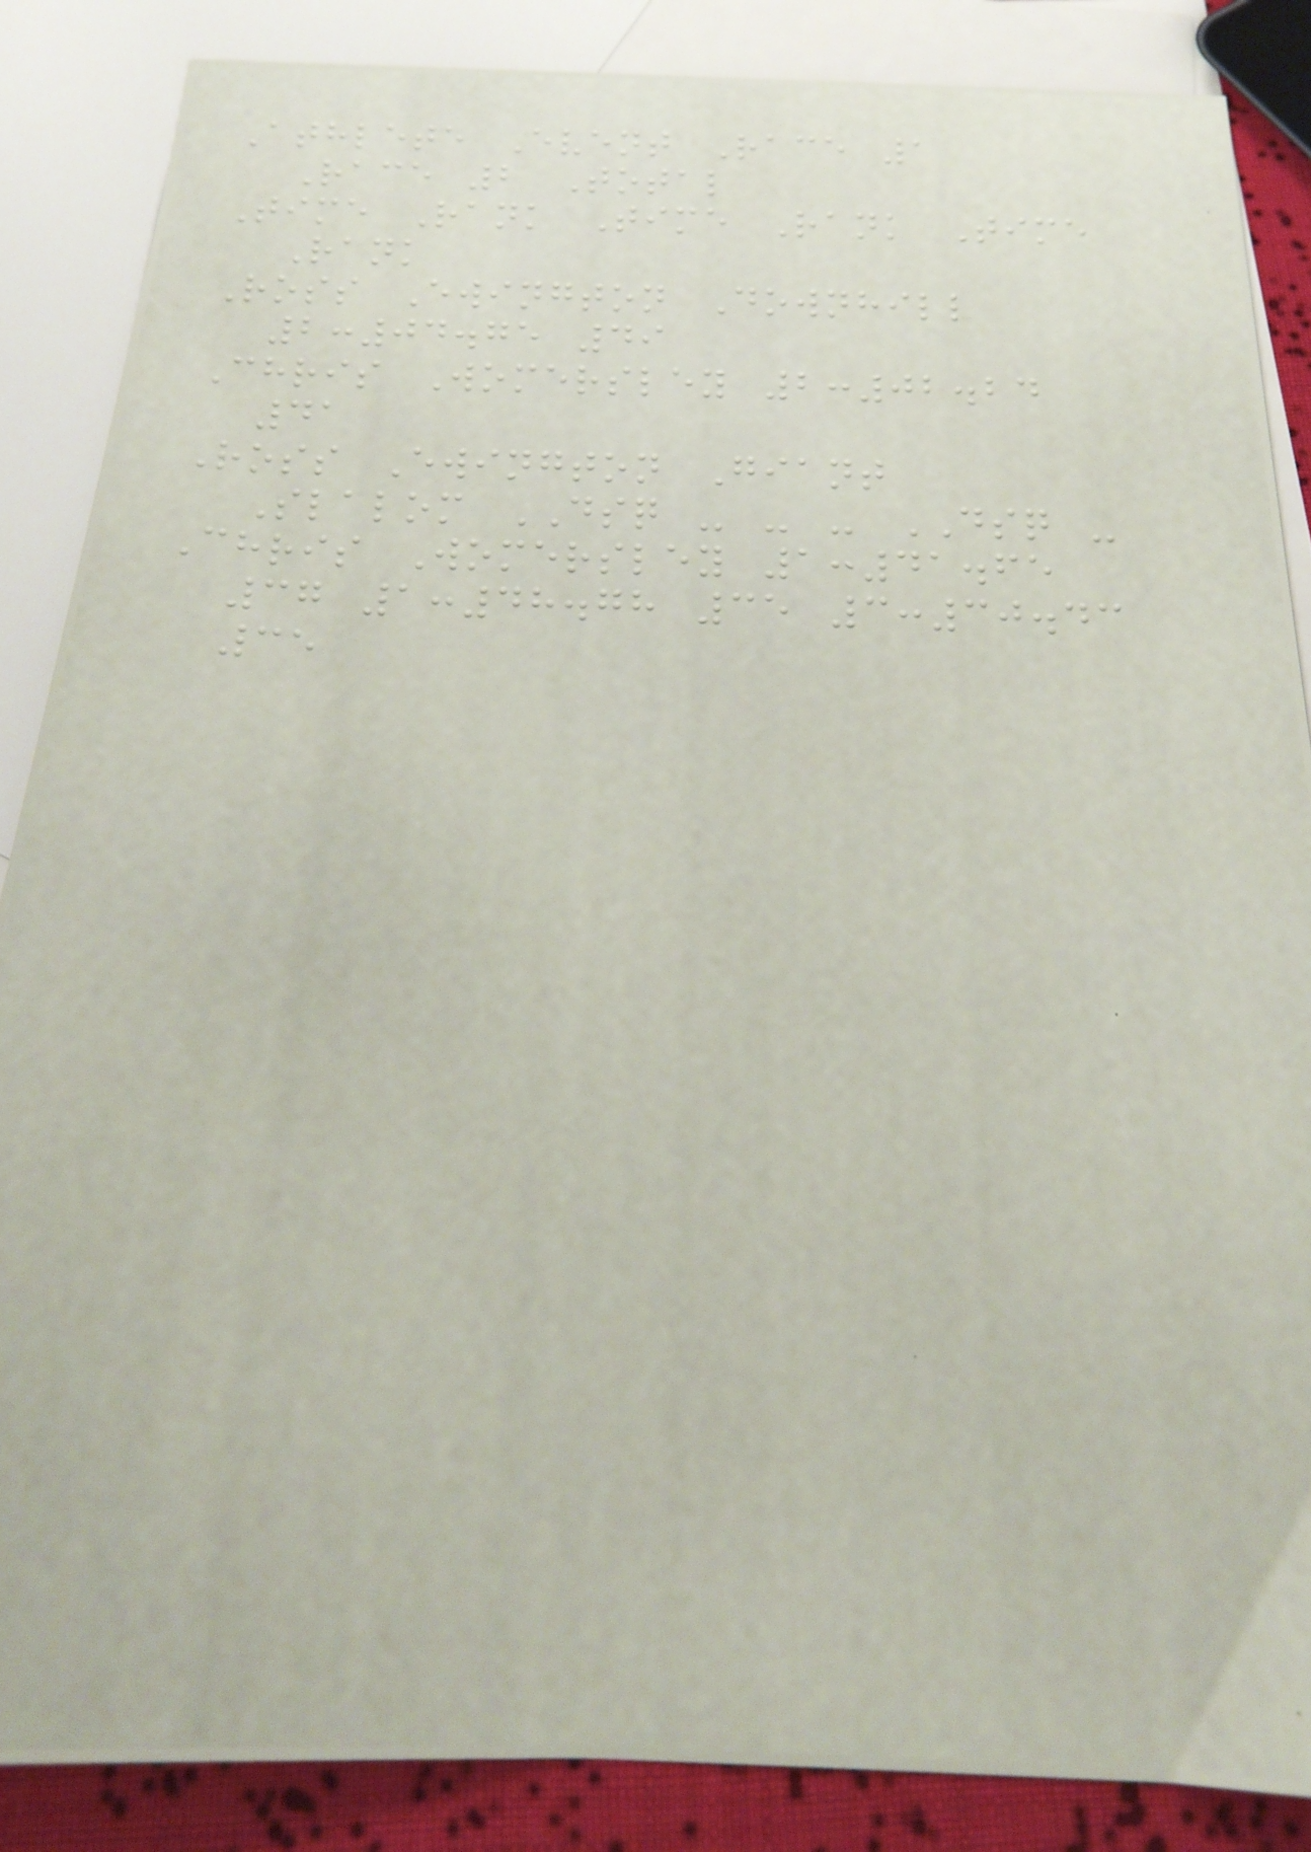Athlete Event Race 1
Race 2 Total
Time Rank Time Rank Time
Rank
Ross Ewington Downhill
2:04.75 49
Chris Womersley 2:02.24
41
Ross Ewington Giant
Slalom DSQ - - - DSQ -
Chris Womersley 1:41.65
37 1:48.78 35 3:30.43
35
